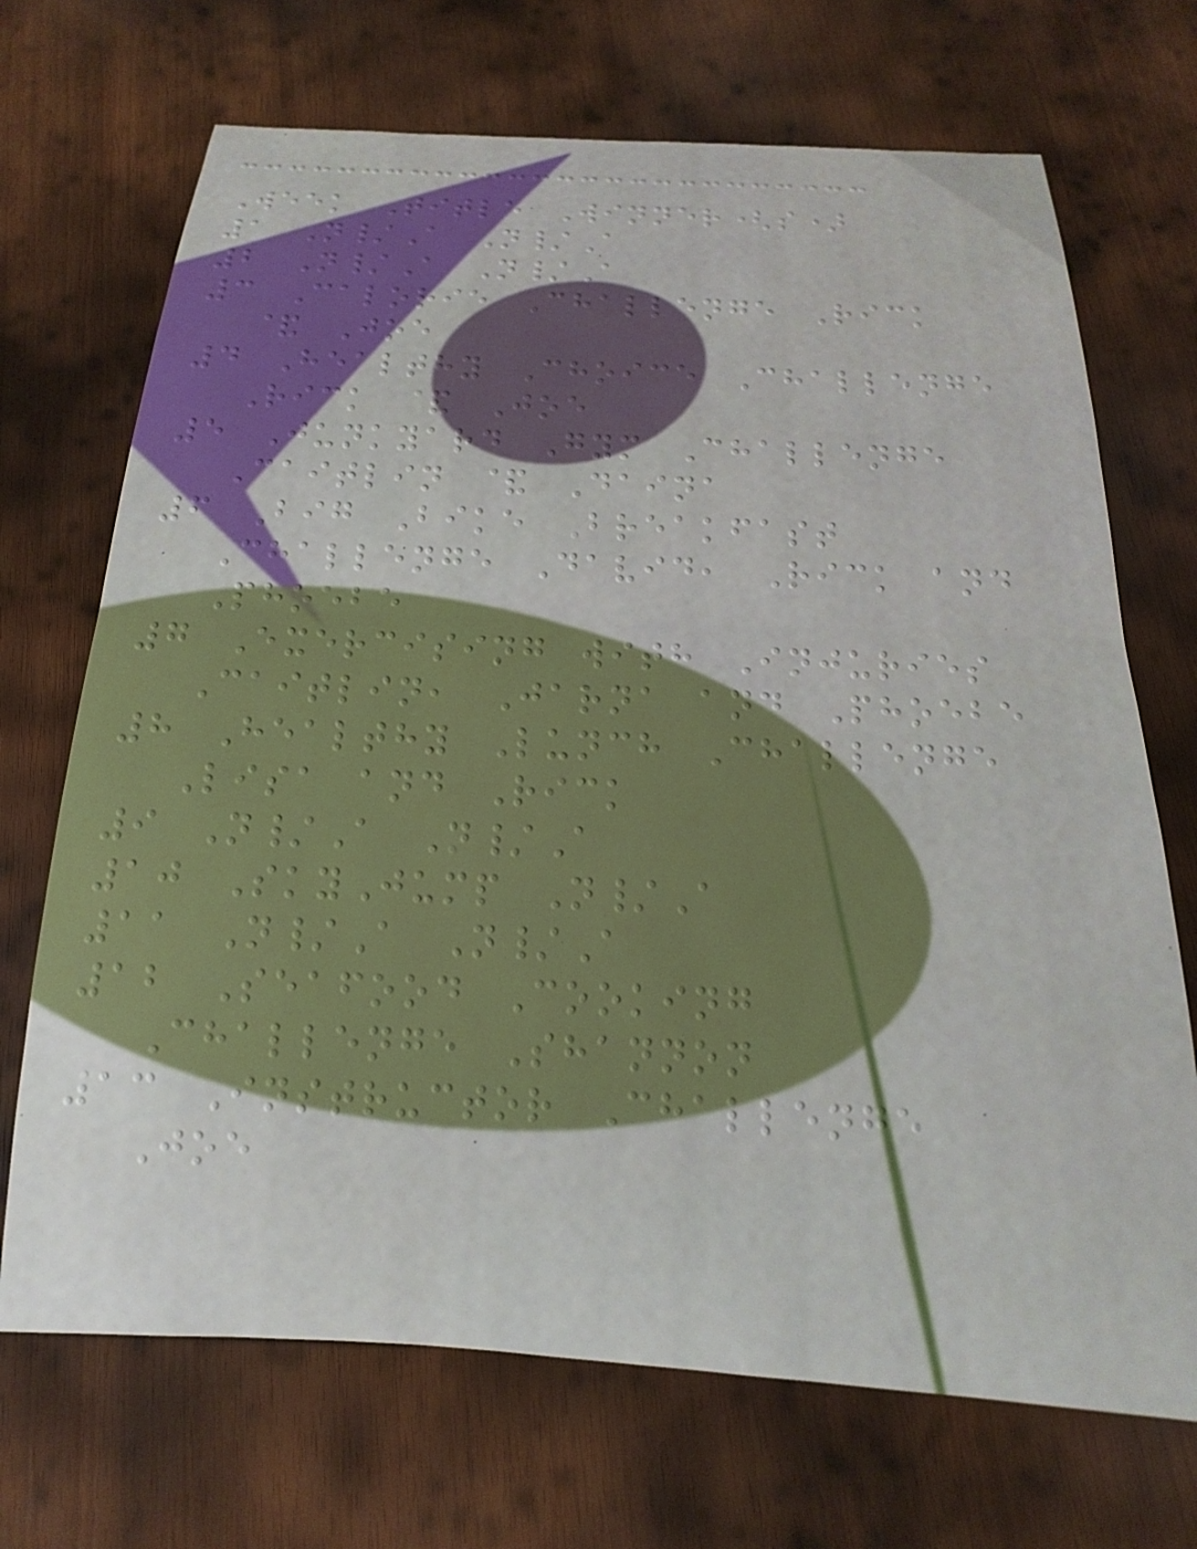Week Title Winner(s)
1 N/A N/A
2 N/A N/A
3 Calorie Challenge Rick
& Joe
4 Healthy Choice Challenge
Rick & Joe
5 Junkyard Gym Challenge
Caitlin & Daina
6 Big Bike Breakfast
Challenge David, Rick and
Phoebe
7 Exercising with Injuries
Caitlin, Jarna and Phoebe
8 Healthy Lunch Challenge
Lisa and Rick
9 N/A N/A
10 SkyJump N/A
11 N/A N/A
12 Seafood Cooking
Challenge Shannon
13 Instructor Challenge
Joe
